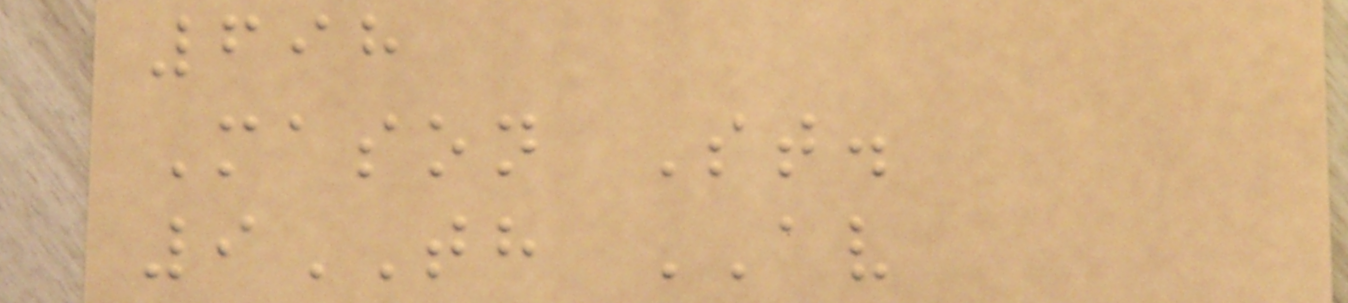698
Mason St.
9TH AV
